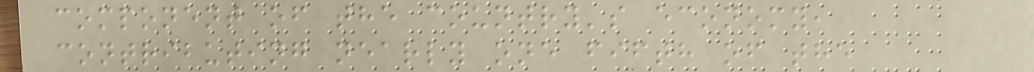component of the country's economy,
contributing nearly one fifth of the
